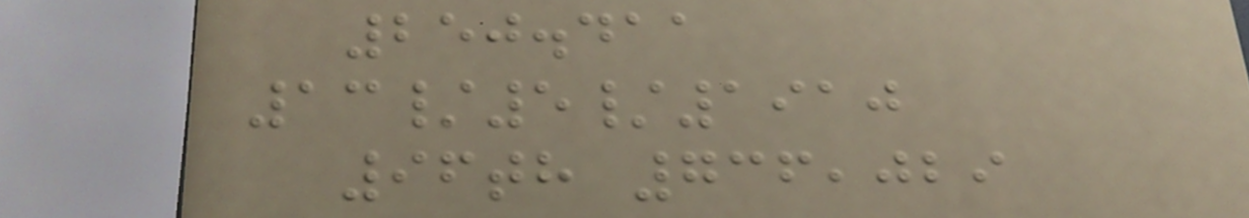250.411
13/5/1910
96th 736,029
